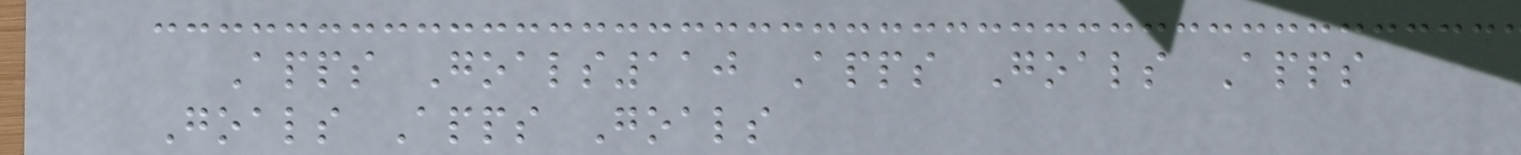Apps Goals110 Apps Goals Apps
Goals Apps Goals
